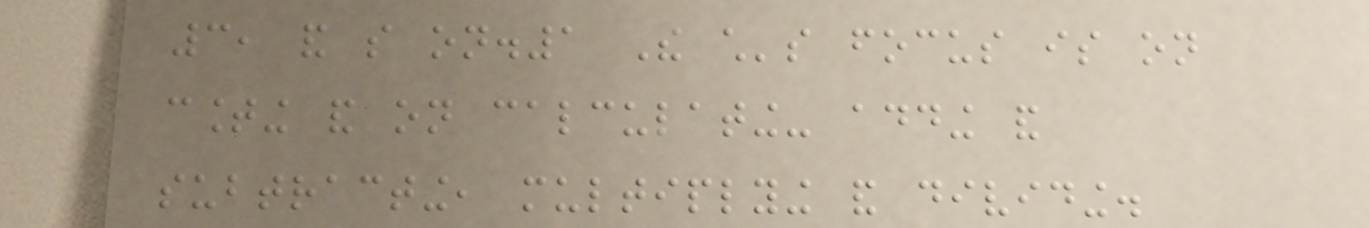3, and so on.1 The child's focus is on
counting and on calculating- adding and
subtracting, multiplying and dividing.
